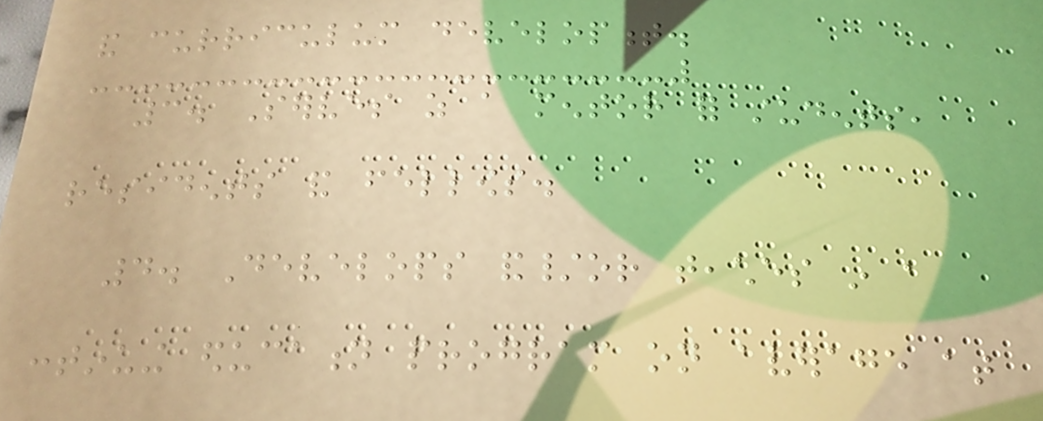and curriculum development.
3. Serves as a mentor for students,
residents and fellows.
4. Develops and/or teaches in a
continuing education program on average at
